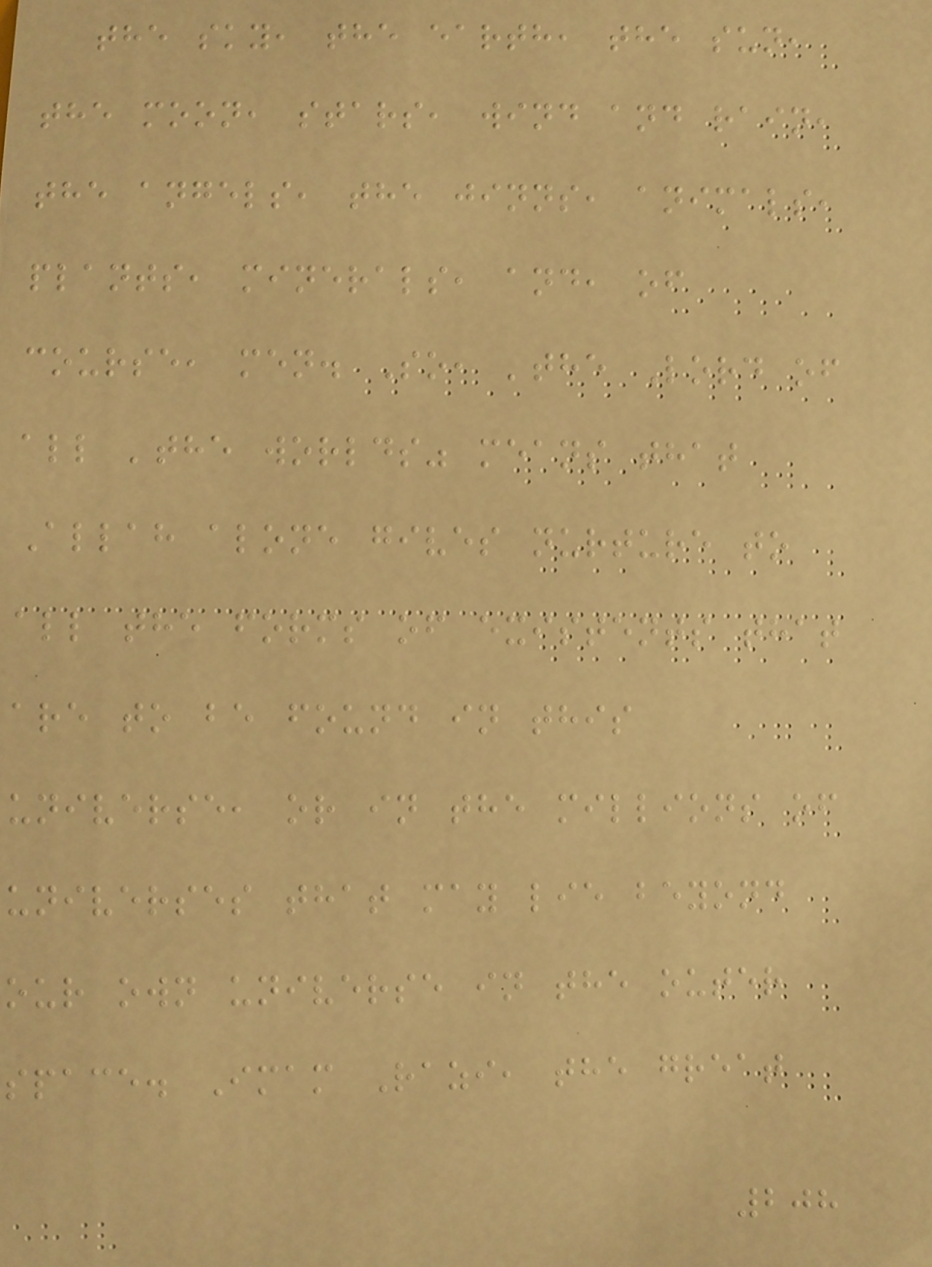the sky, the earth, the sun,
the moon, stars, wind and rain,
the angels, the jinns, animals,
plants, minerals, and, of
course, men. So, 'the Lord of
all 'the worlds" means that
Allah alone gives nurture to
all the forms of existents that
are to be found in this
universe, or in the millions of
universes that may lie beyond
our own universe in the outer
space. Imam Razi, the great
208
